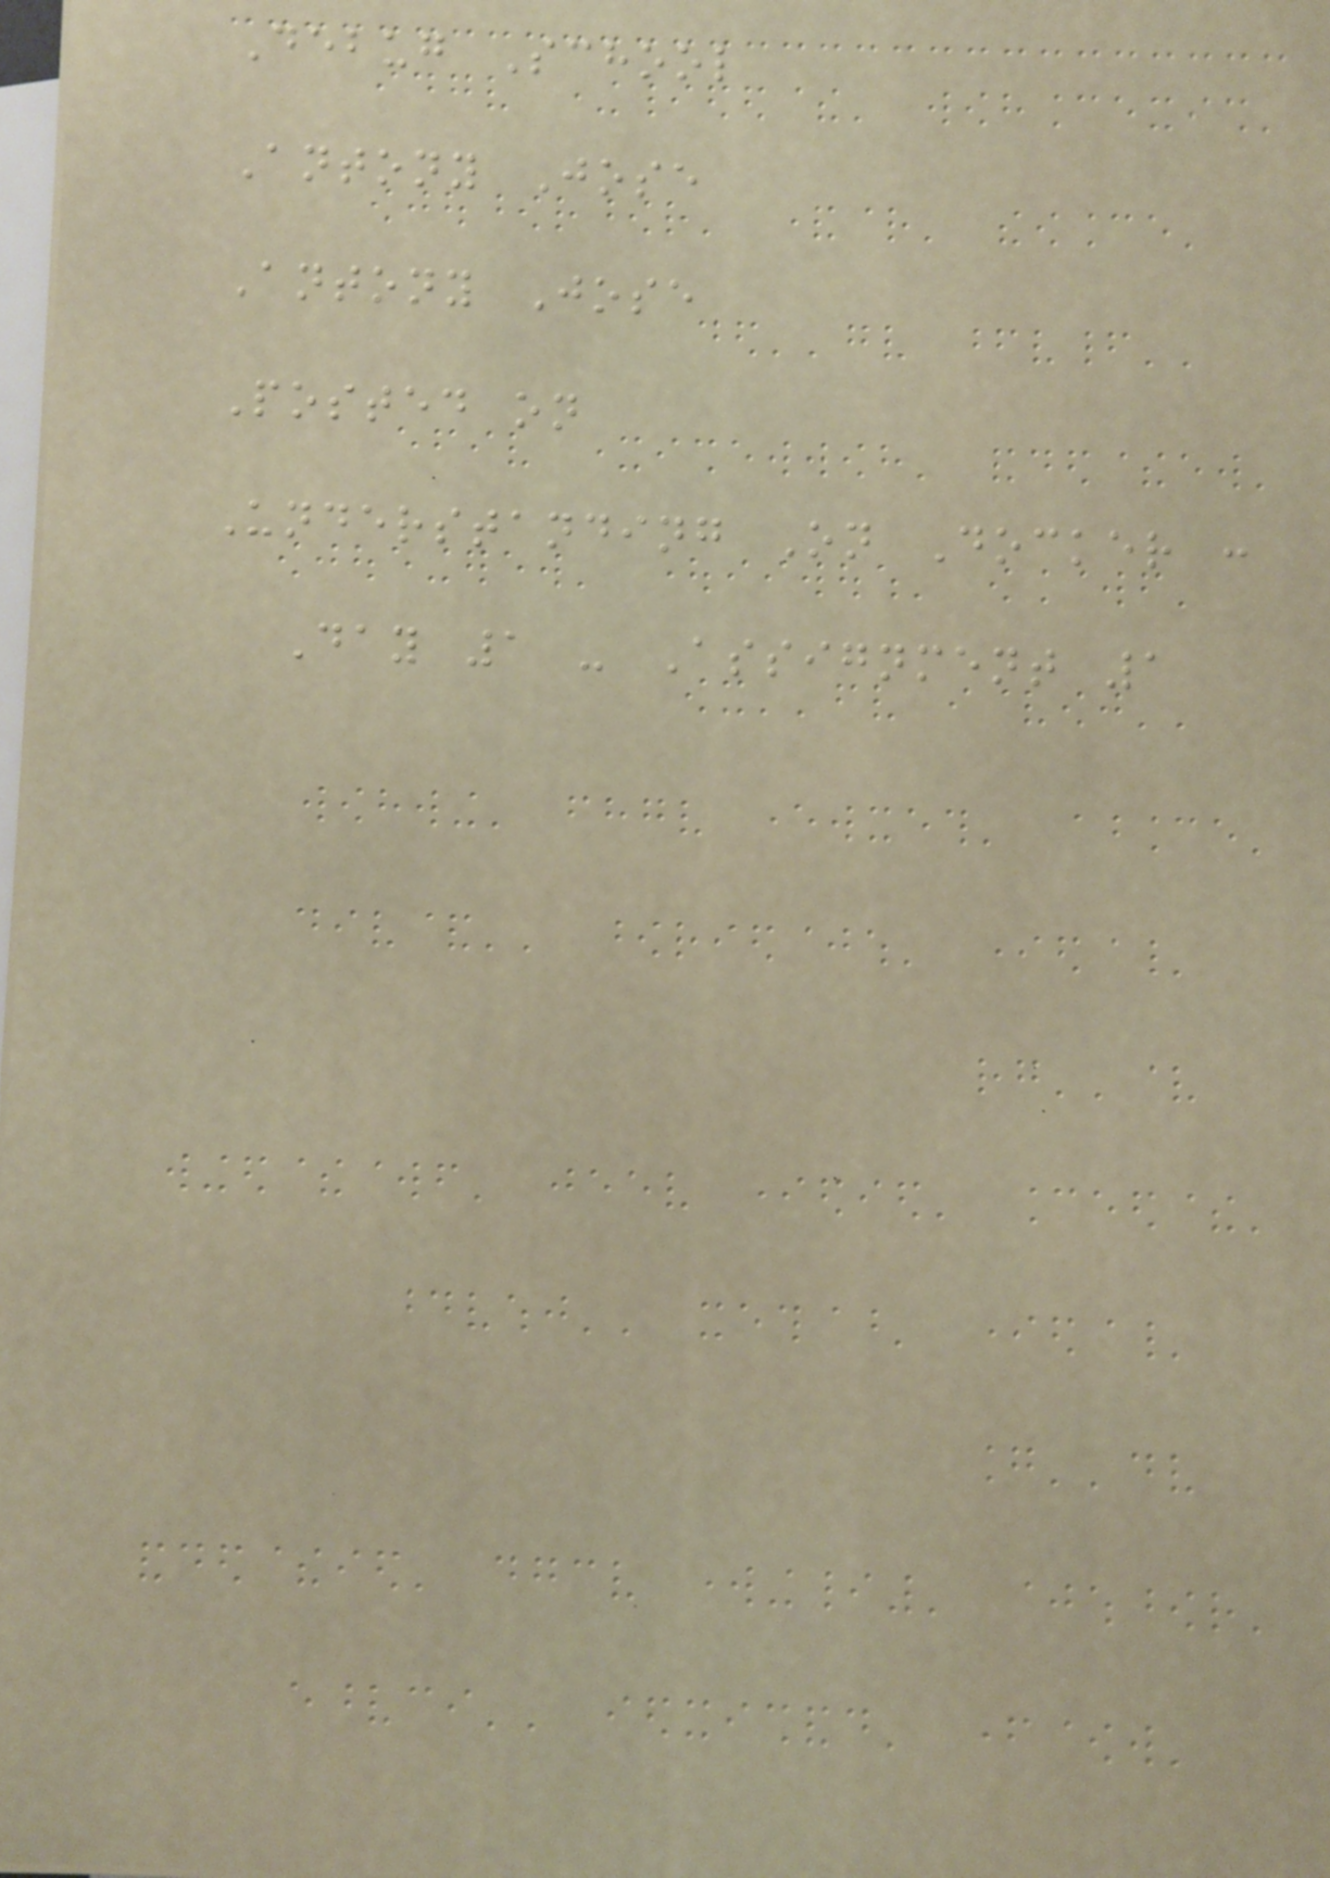Debug School
Antony Jose
Antony Jose
Posted on
Understanding On Docker :
Day 1 - Assignment 1
